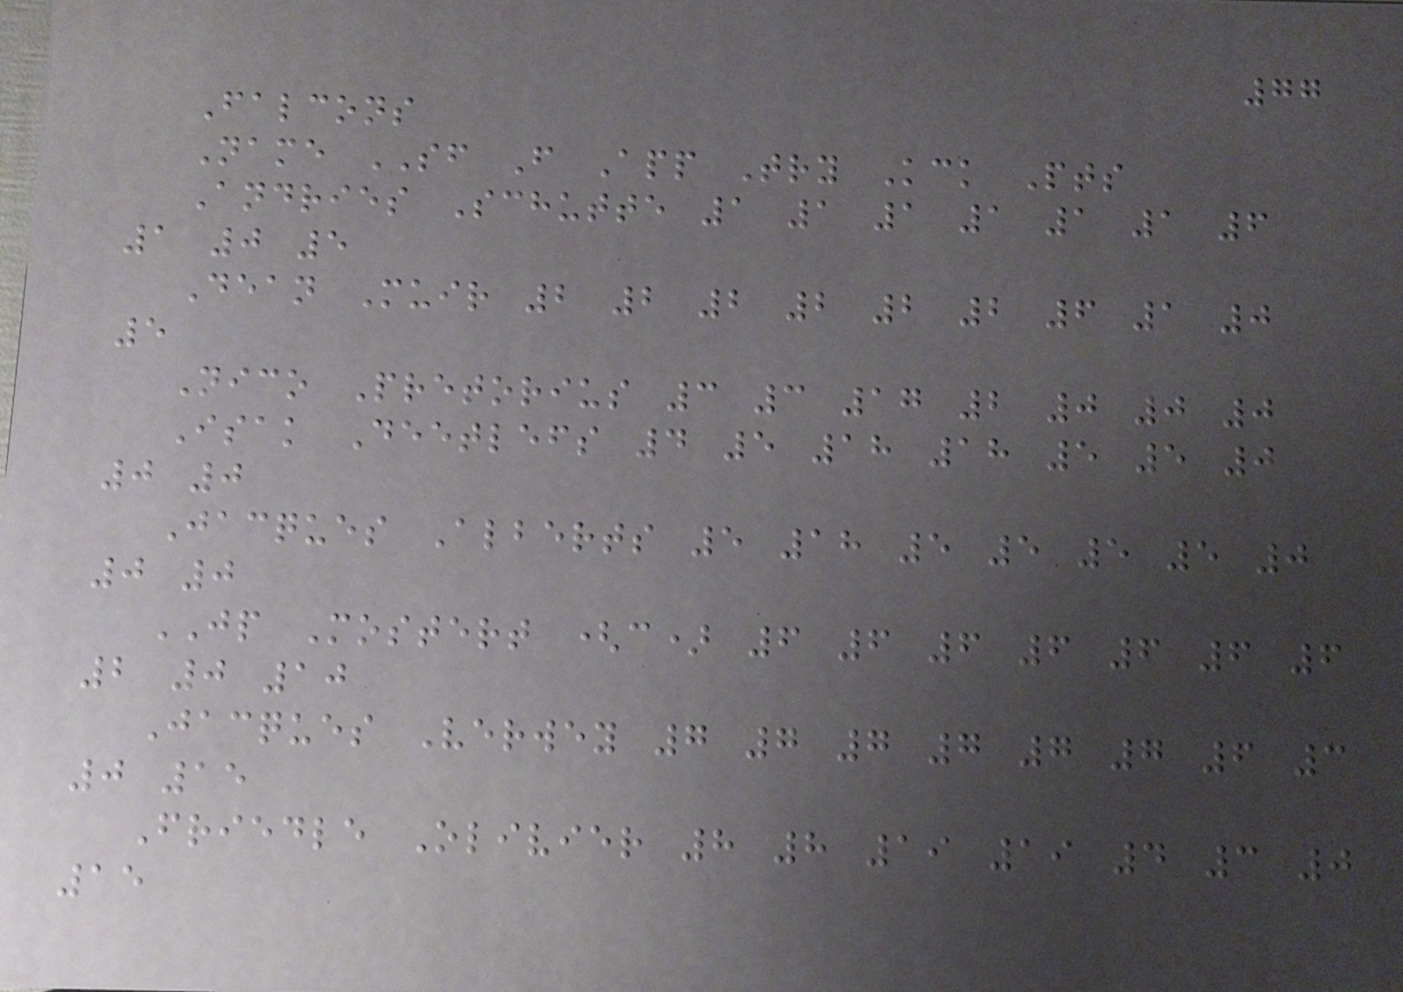77
Falcons
Name SF F App Try Kck Pts
Andries Schutte 1 1 1 1 1 1 6
1 0 5
Dean Muir 2 2 2 2 2 2 6 1 0
5
Nico Pretorius 3 3 17 2 0 0 0
Isak Deetlefs 4 5 18 18 5 5 0
0 0
Jacques Alberts 5 18 5 5 5 5 0
0 0
JP Mostert (c) 6 6 6 6 6 6 6
2 0 10
Jacques Verwey 7 7 7 7 7 7 6 3
0 15
Friedle Olivier 8 8 19 19 4 3 0
15
